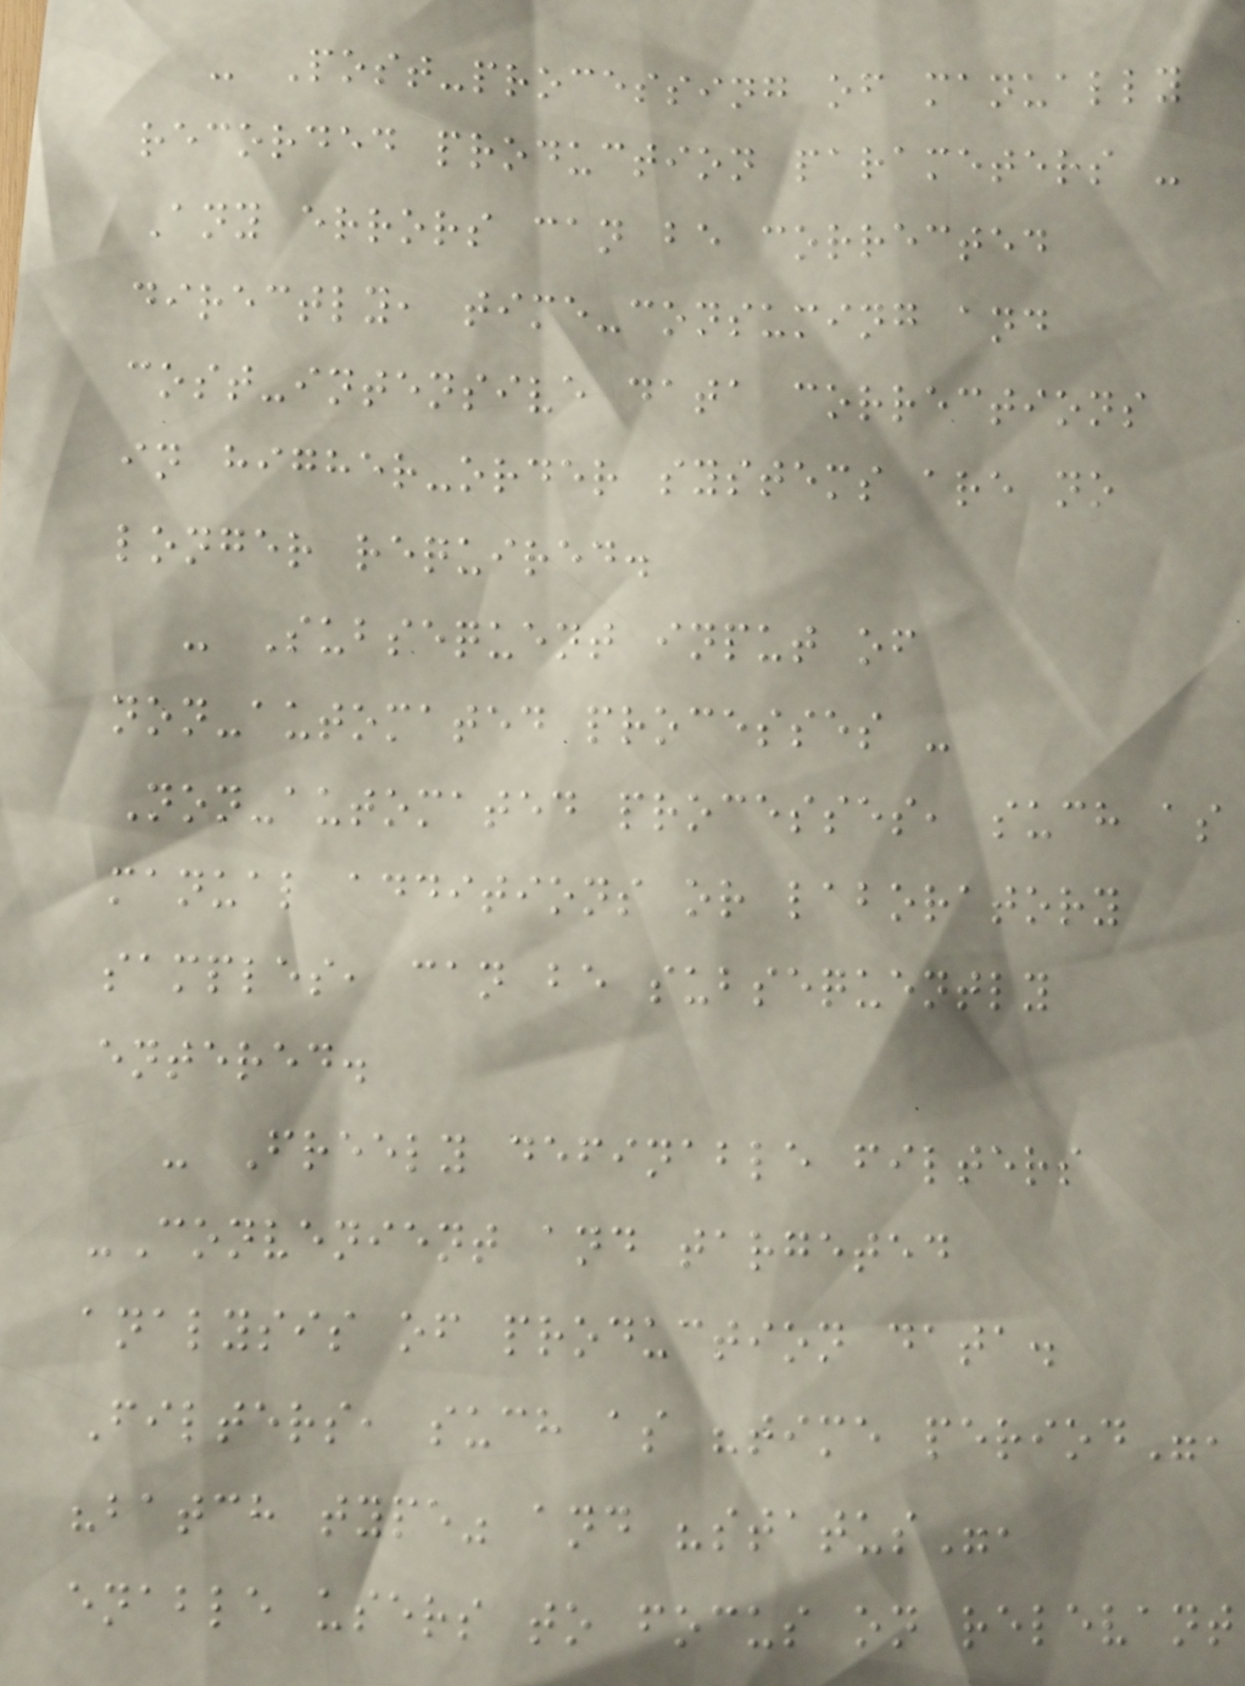- Post-processing of manually
recorded production parameters -
Any errors can be corrected
directly, time-consuming and
cost-intensive data corrections
in higher-order systems are no
longer required.
- Subsequent input of
non-automated processes -
Non-automated processes, such as
manual additions or laboratory
samples, can be subsequently
entered.
- Freely definable filters
-Convenient and targeted
analysis of production data.
Filters, such as "time period",
"batch type" and "status",
enable users to focus on relevant
